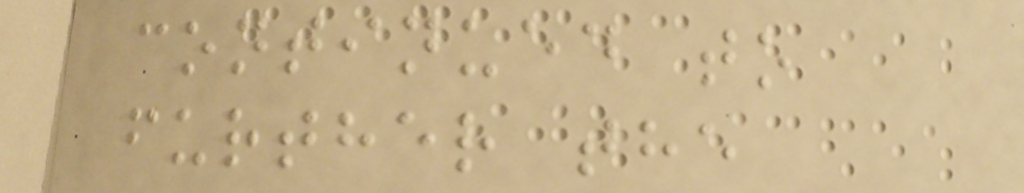continued to
further the
